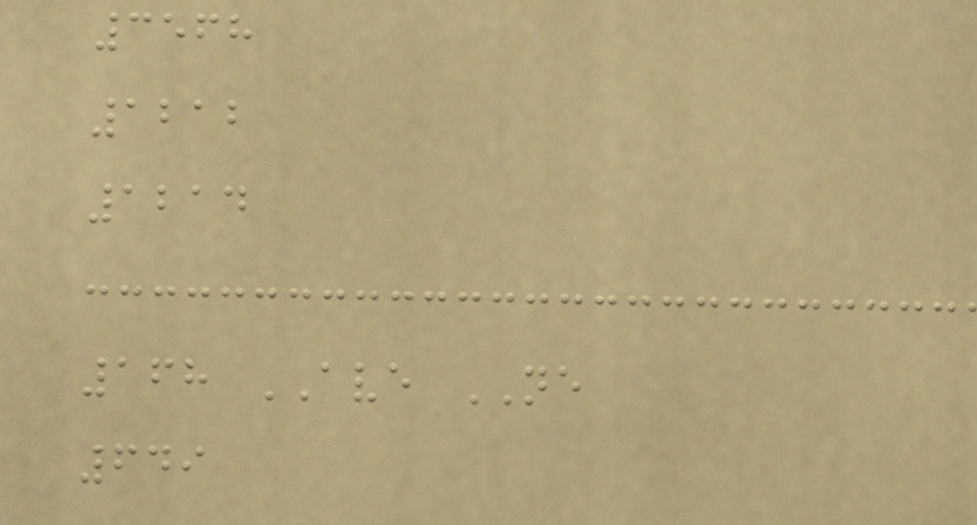3568
1212
1214
168 AVE NE
649
